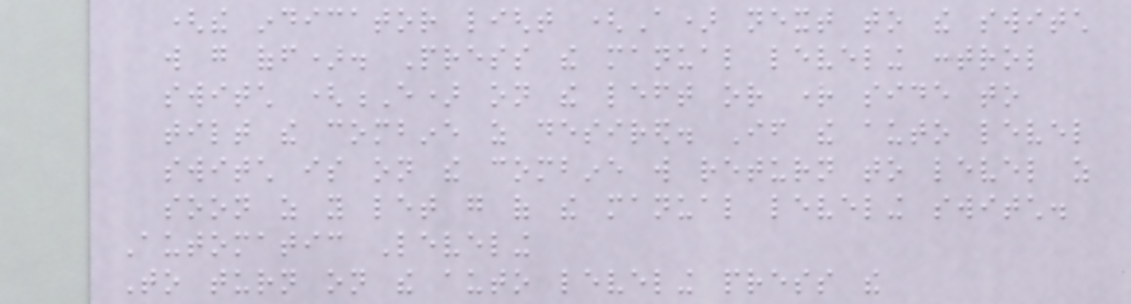(the indicator light (A) next to the switch
will go off). Press the manual leveling control
switch (E) on the left or right side to
tilt the combine as desired. If the auto level
switch is on the combine will return to level as
soon as you let go of the manual leveling switch.
Automatic Leveling
To turn on the auto leveling press the
